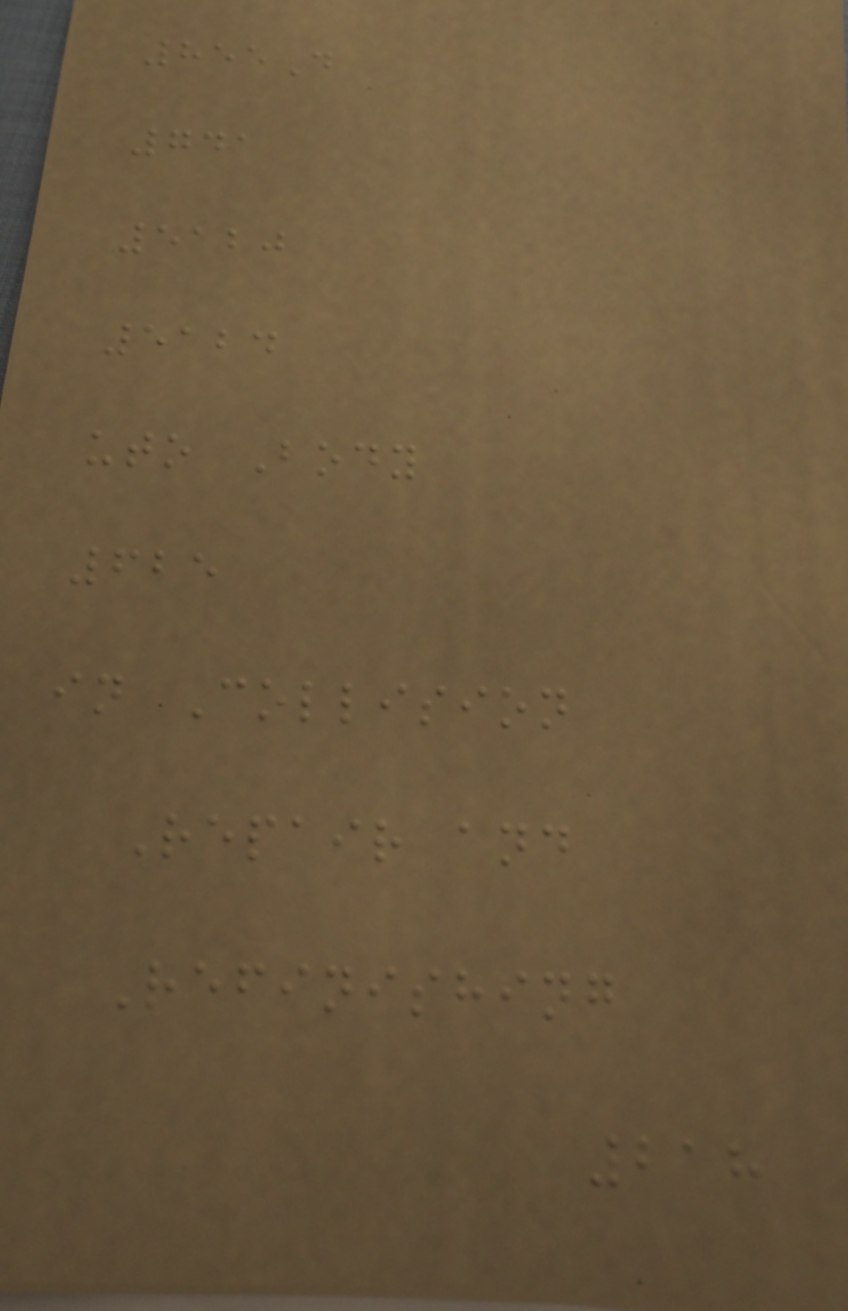855D
741
5120
5124
uto Body
625
in Collision
Repair and
Refinishing
218
